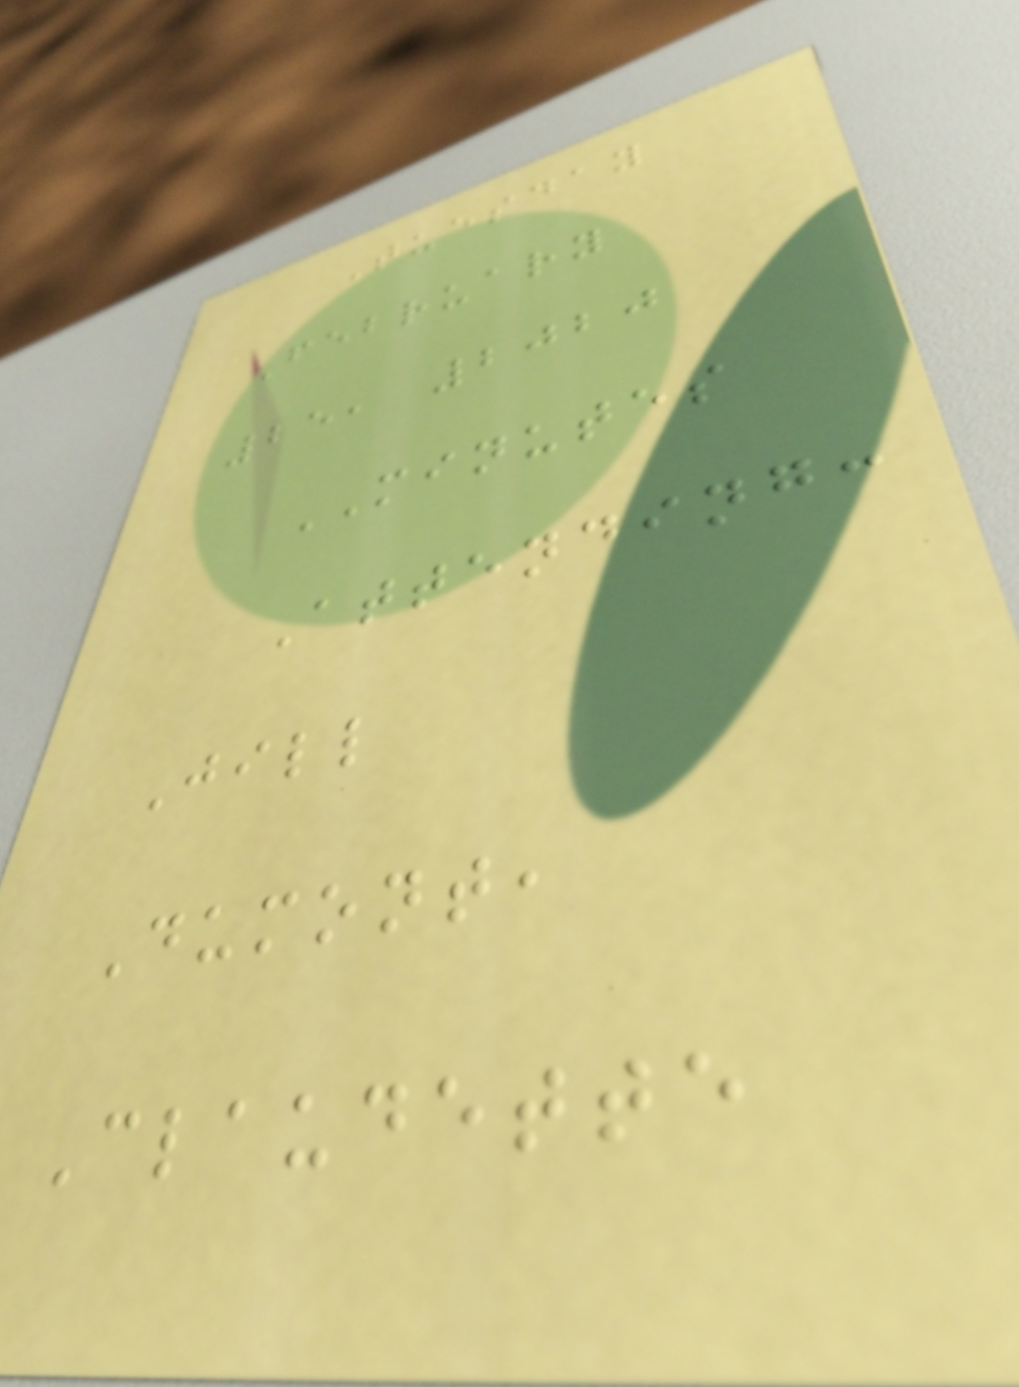Tuesday
February
25, 2020
MINUTES
Attending:
Jill
Dumont,
Claudette
